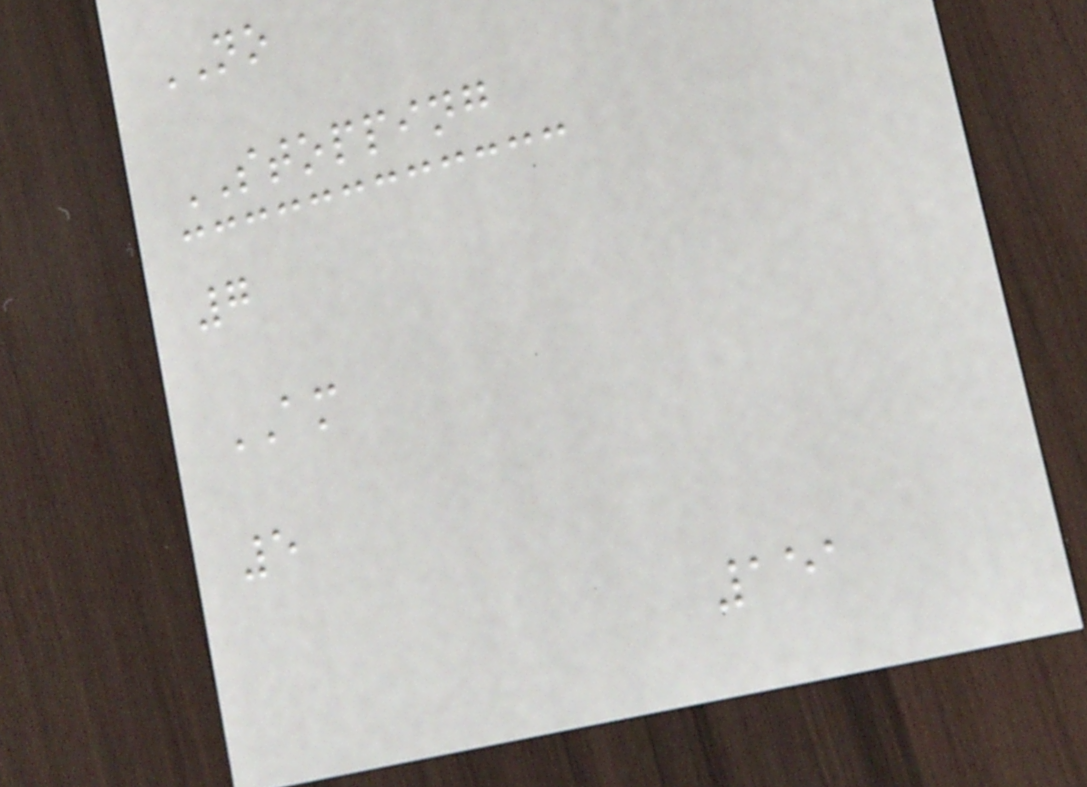NO
STOPPING
7
AM
5
151
